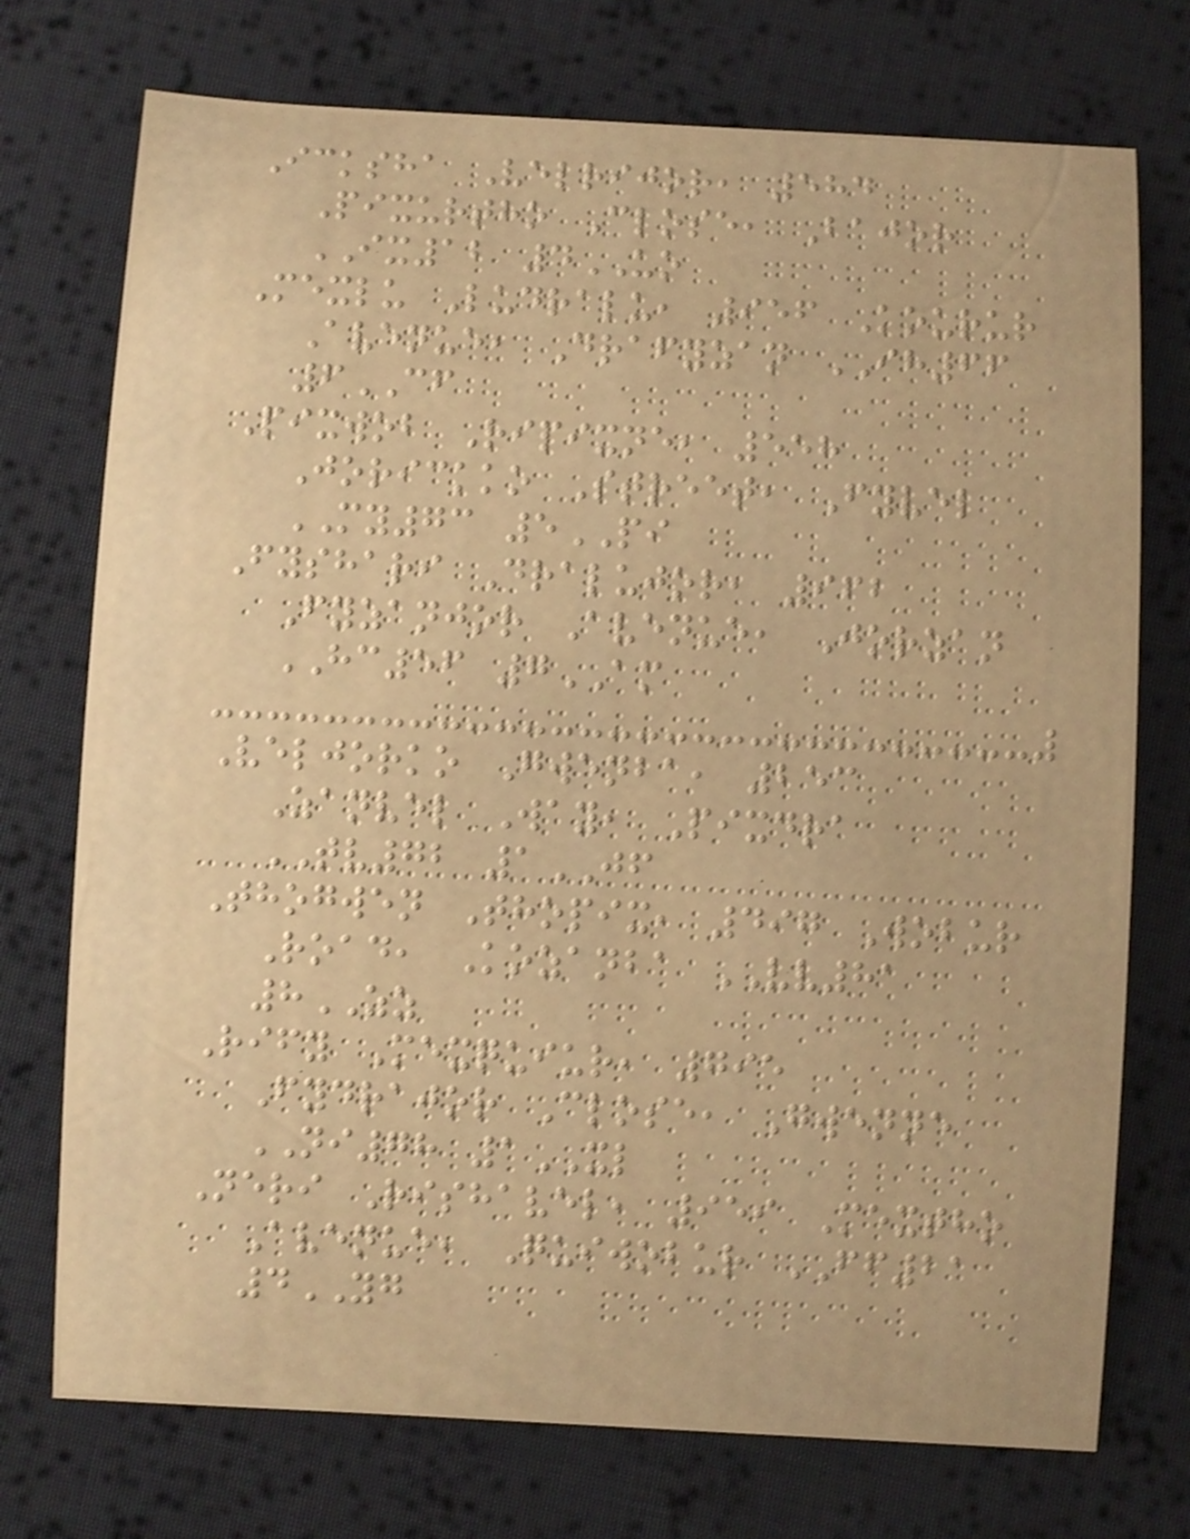Icksha Velrijor, 584
Pixurtho Close, Bajor
IX12 4UO
Mexlu Ludralu, 956 Kourur
Avenue, Drafyzan IH66
6CF
Pixwob Ripixne, 558
Jorickko Street, Fyvel
MY73 5PI
Fyshari Dralujor, 962
Fyzanjor Avenue, Jorzan
HC56 7AM
Veljorko Gwenba, 253
Zanvel Way, Pixdra
TV72 1JF
Thogwen Thopix, 497 Wobur
Road, Kozanba VV81
8ZZ
Rify Mexquiur, 795
Fydrajor Close, Gwenne
NI78 1XL
Neri Rishavel, 959 Mextho
Avenue, Quiwobur FF21
4YG
